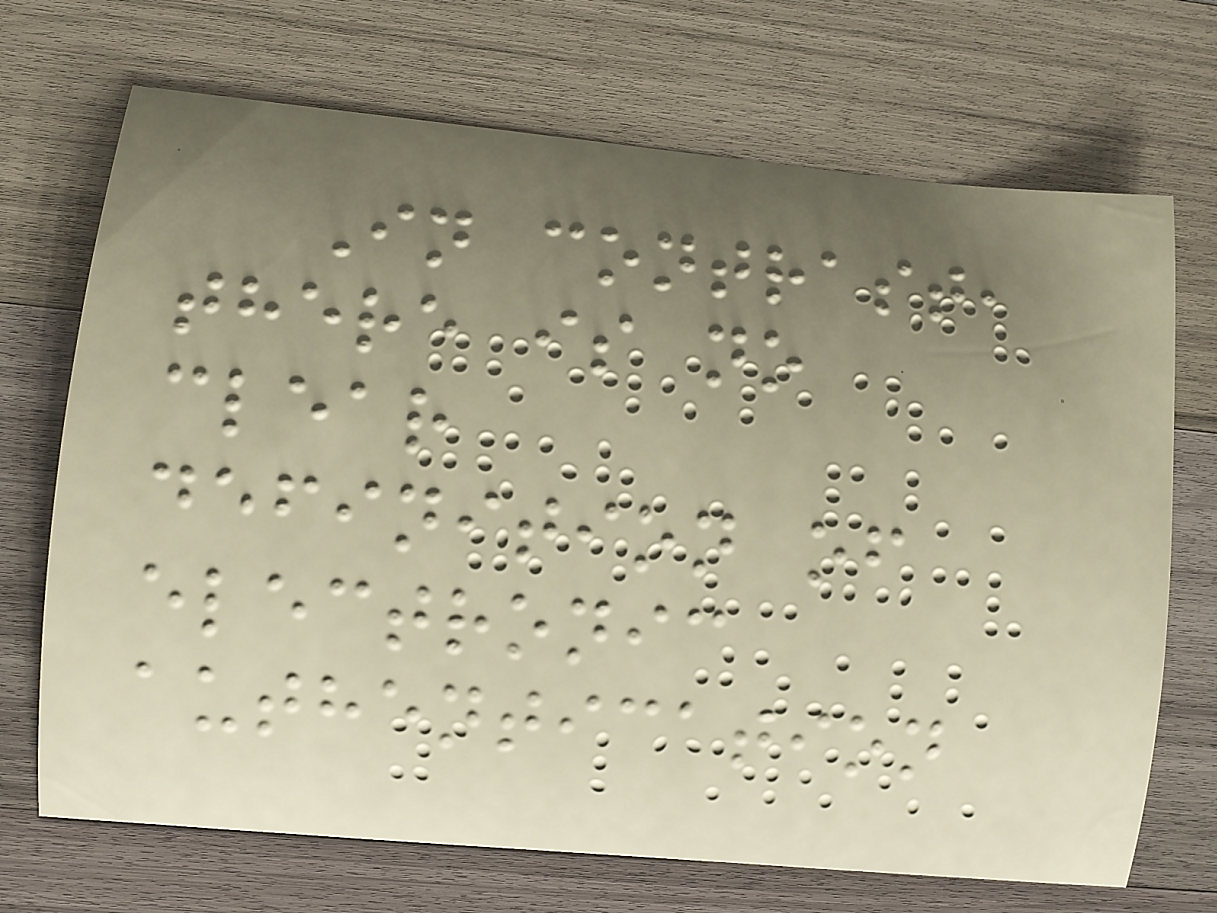In contrast,
there is no
clear
definition of
electronic
authentication
